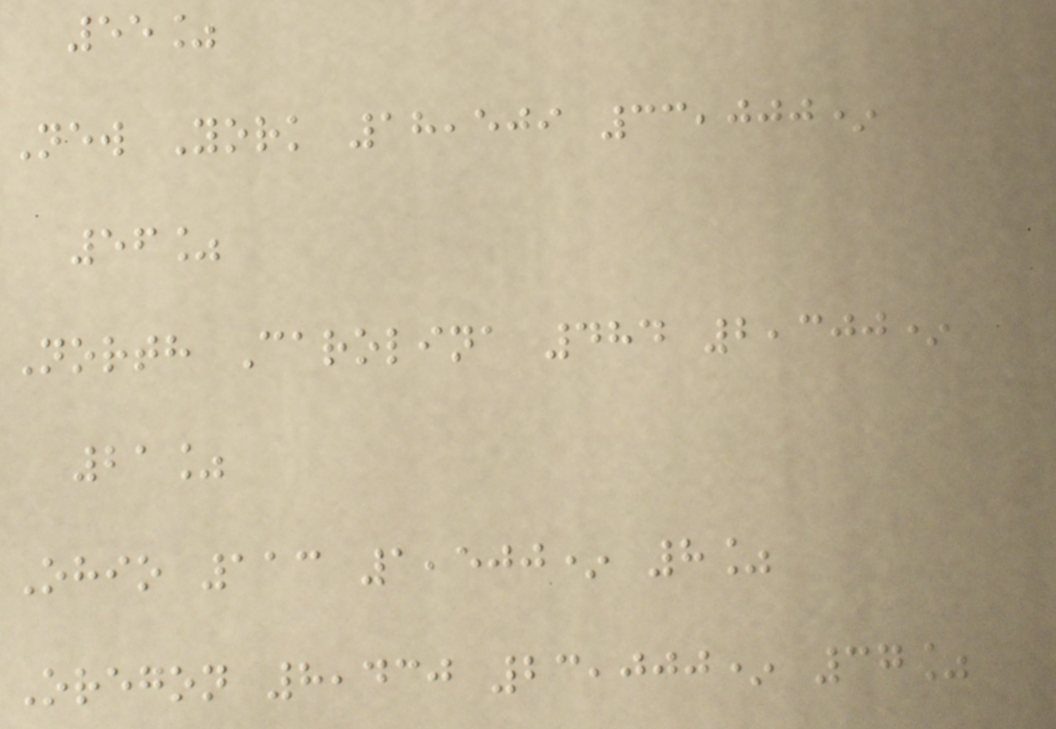55%
New York 18,509 33,000*
56%
North Carolina 484 2,300*
21%
Ohio 113 1,500* 8%
Oregon 8,430 23,000* 37%
